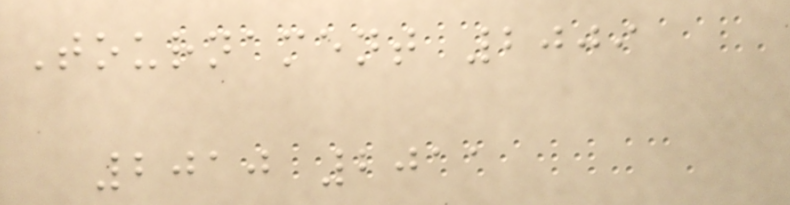Tournament 2009
2010 2011
